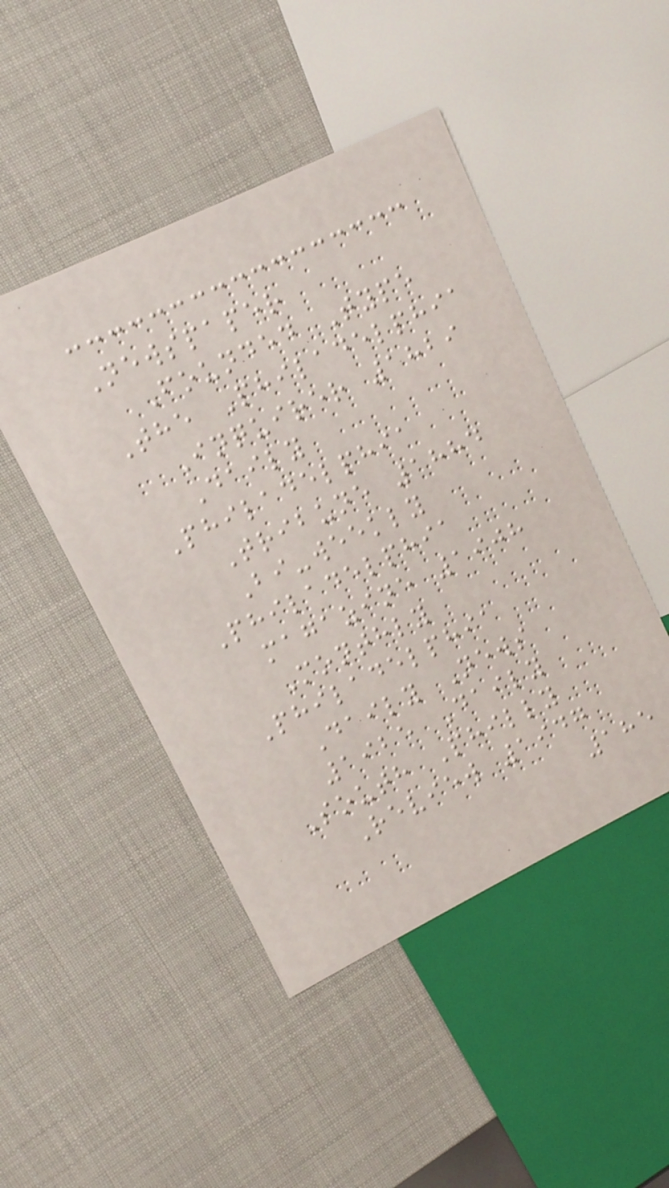Newspaper
Founded Type
The Philadelphia
Inquirer 1829
Daily
Philadelphia
Tribune 1884
Bi-weekly
Philadelphia
magazine 1908
Monthly
Philadelphia
Daily News
1925 Daily
South Philly
Review 1947
185
